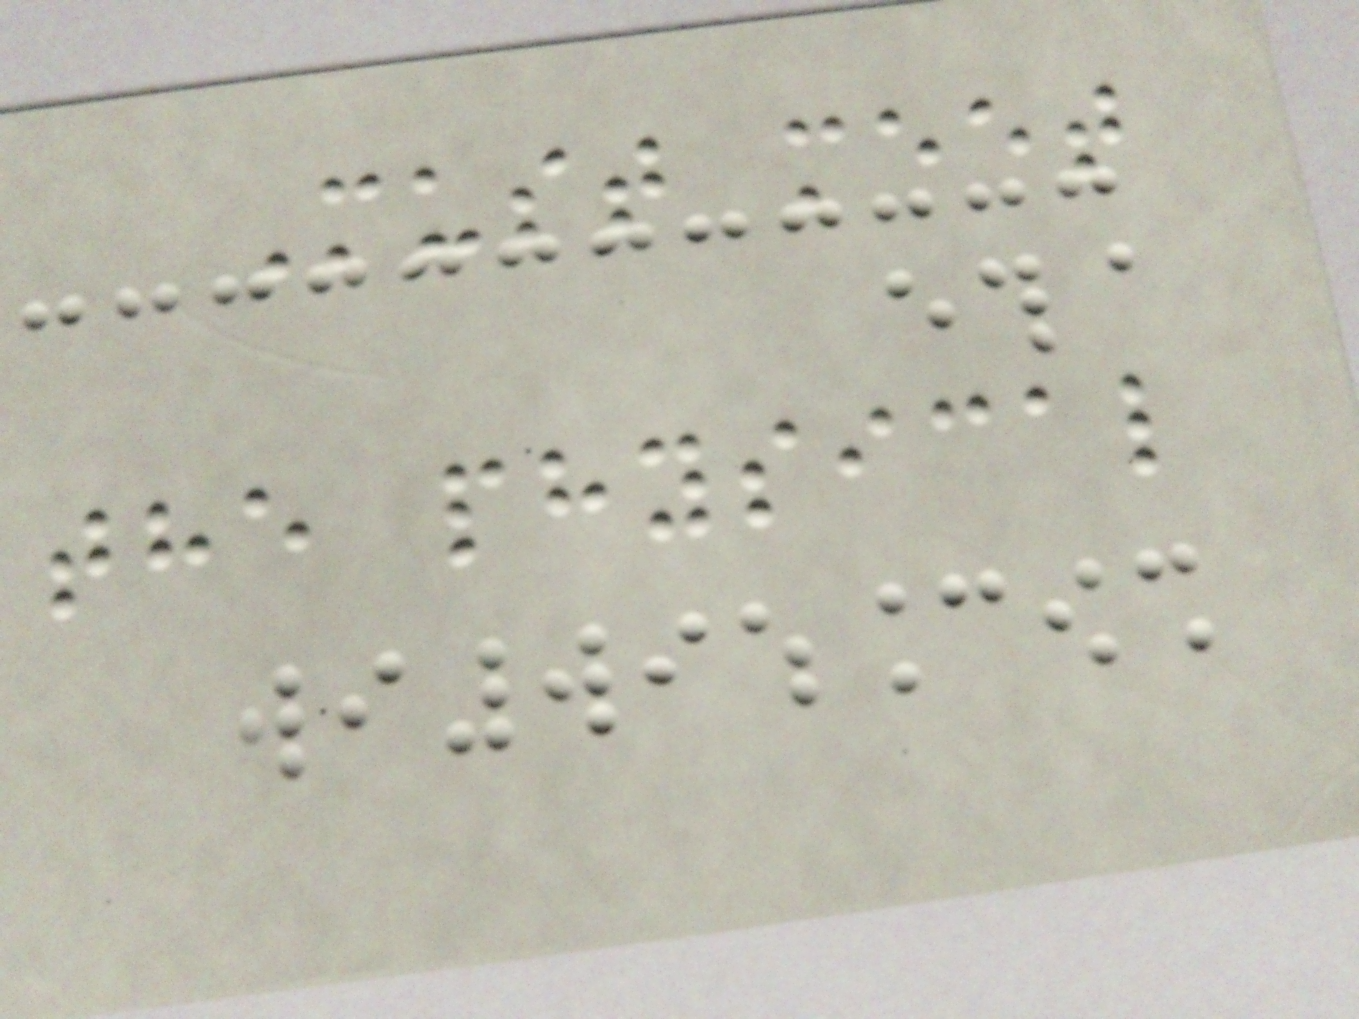Must meet
the physical
